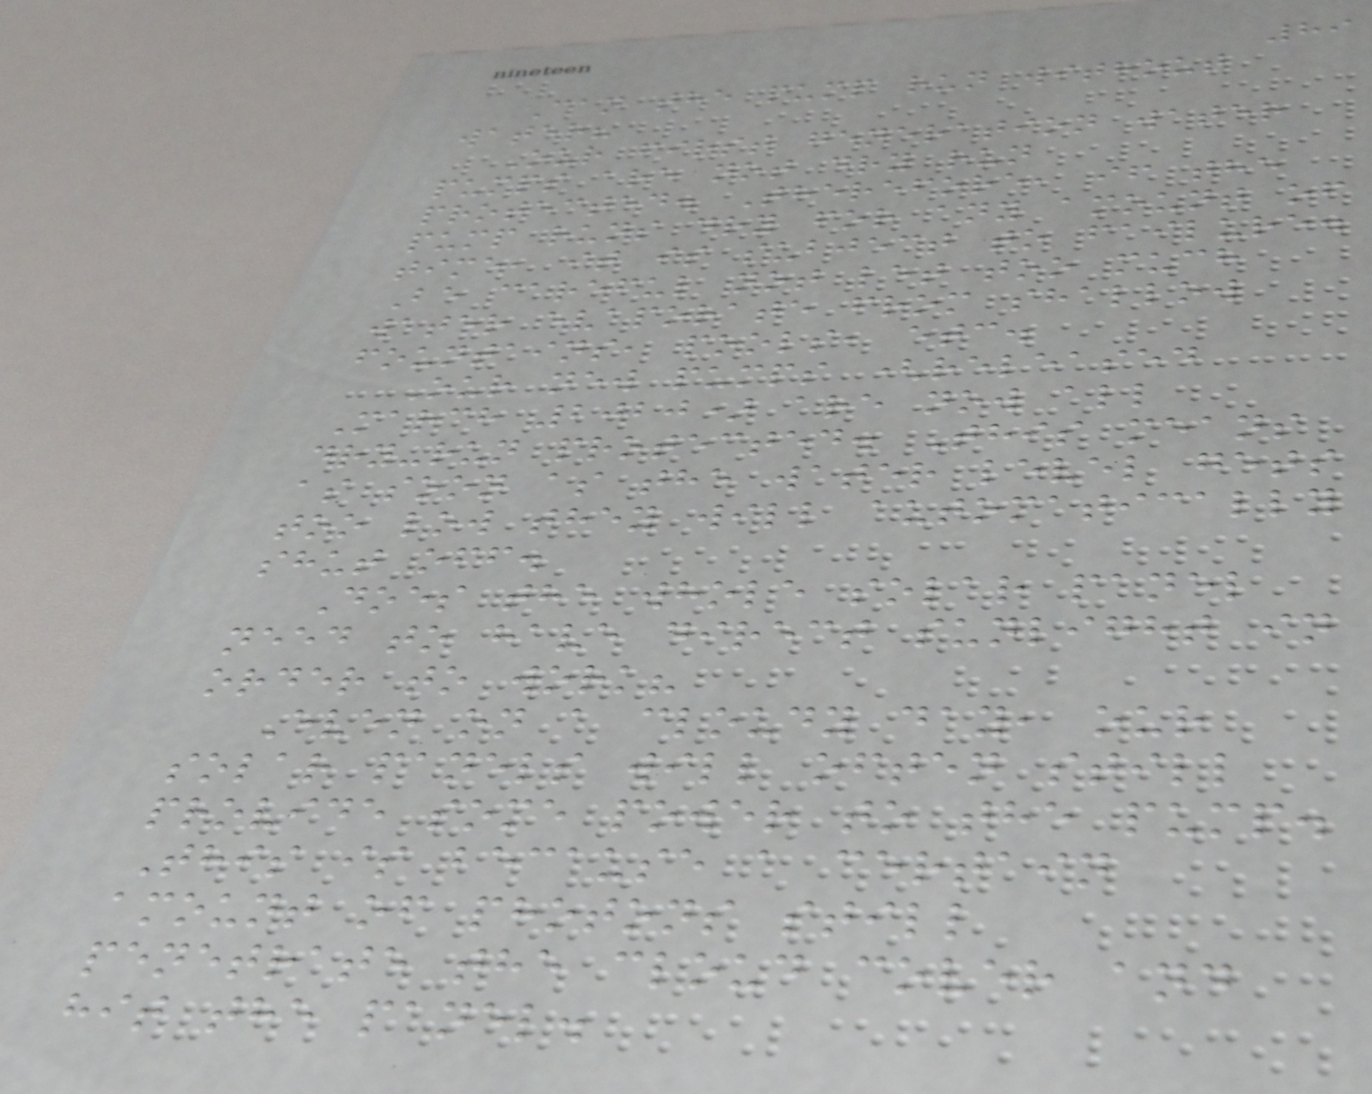89
Can the pump run without
water?
Our first generation water
pumps are not dry run
protected. Therefore, if the
pump runs dry for any amount of
time, it is subject to failure.
Be careful not let too much
water evaporate from shallow
fountains, pools, etc.
Our new pumps (released
March 2020) are now all
dry-run protected. This means
as soon as the water level gets
too low they will automatically
shut off.
Does the whole solar panel
need to have direct sunlight in
order to work?
Even on a cloudy day, our
solar panels will often still
provide some power to the pump.
This is because a certain
amount of photons still
penetrate the cloud cover and
hit the panel.
